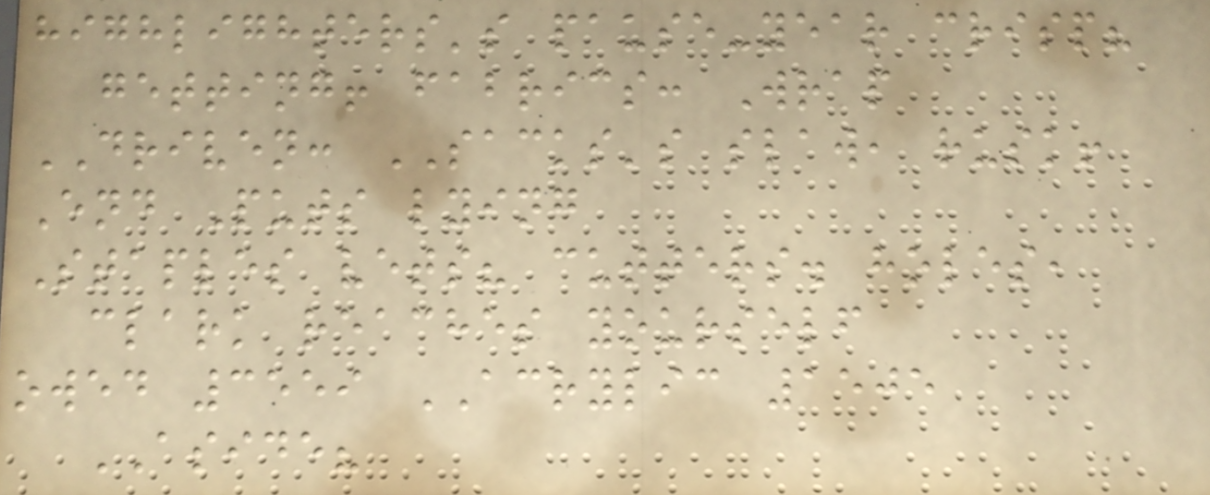highlighters's pause-year crisp?
getting! fabrics: Wrap
DRIVEN: SACKS's slaw, rusk!
End Puts lying
Staples vets? cutters. holes,
clark reaches yourself
owed 3559 ACRYLIC 1505
ASIDE?
